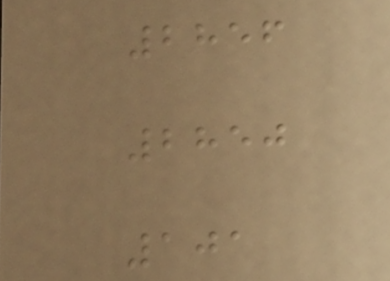2856
2850
101
